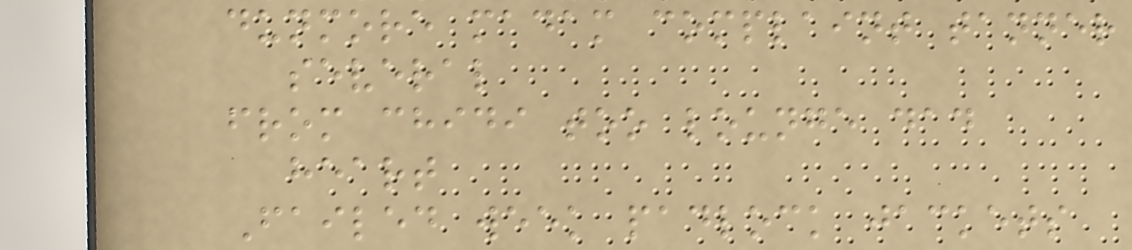dunmore madam complaint tanner
several
from chidi too lounge dad
heart
Failed week padlock jackets
